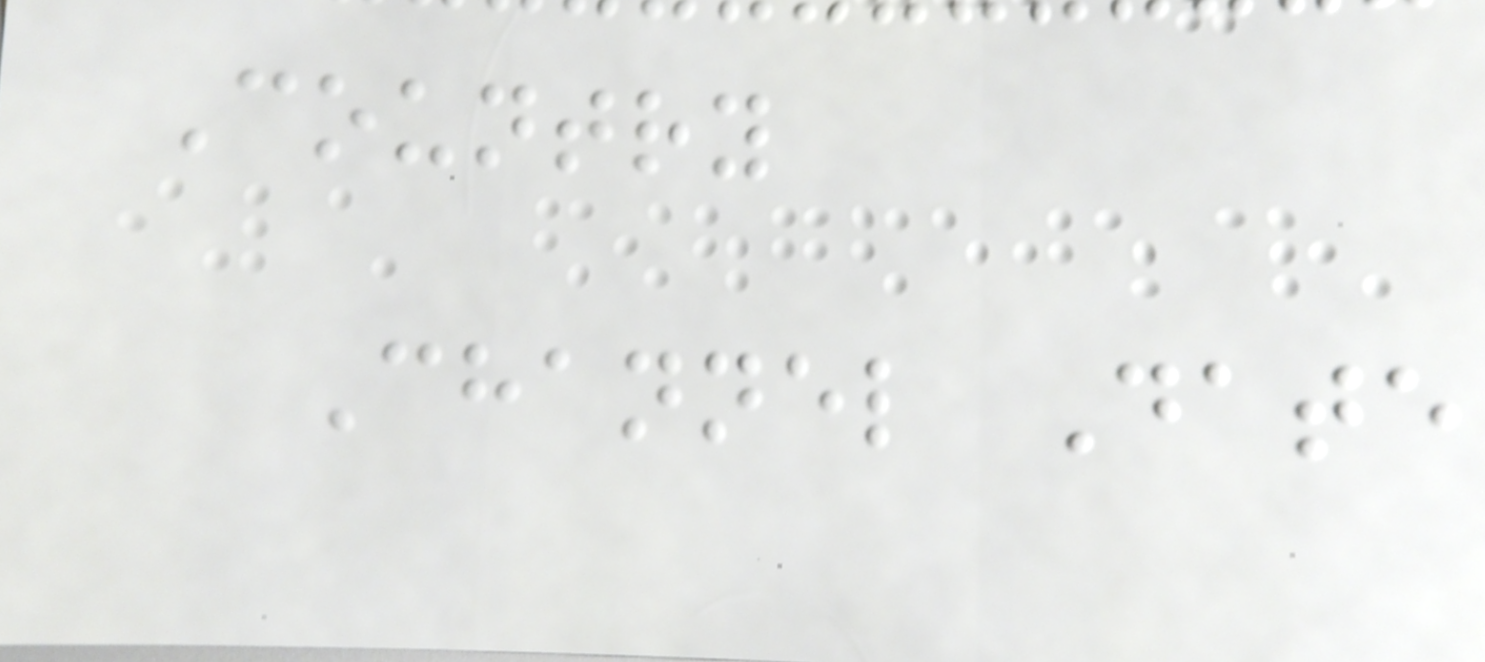Country
Channel Date
